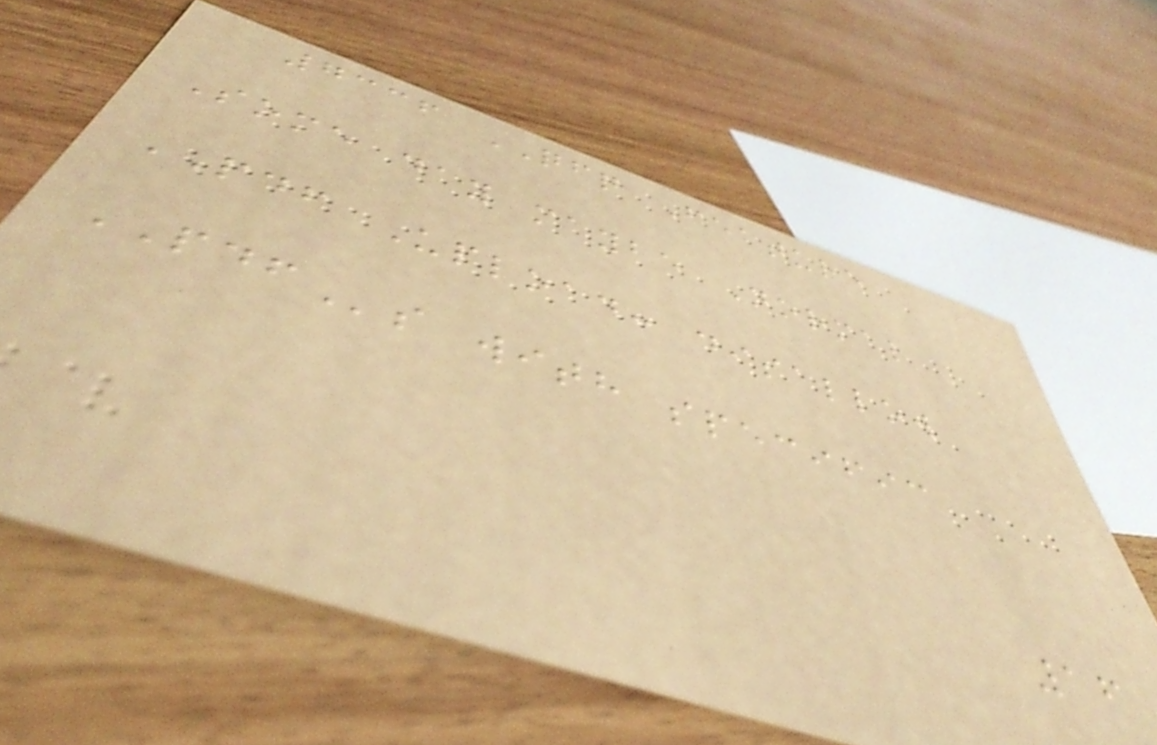7336 QFQ Feature
Some day maybe Normal
PDF Upload: disallow
PDFs with specific
16
